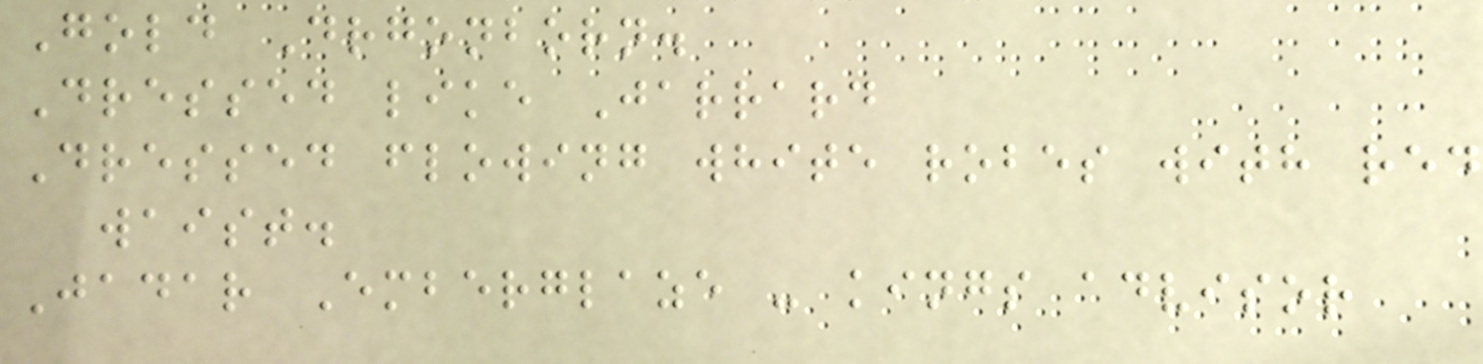Gold Drgonborn.
Dressed like Jarrard
Dressed flowing white robes with red
waist.
Jadar Emberglaze - kings advisor
